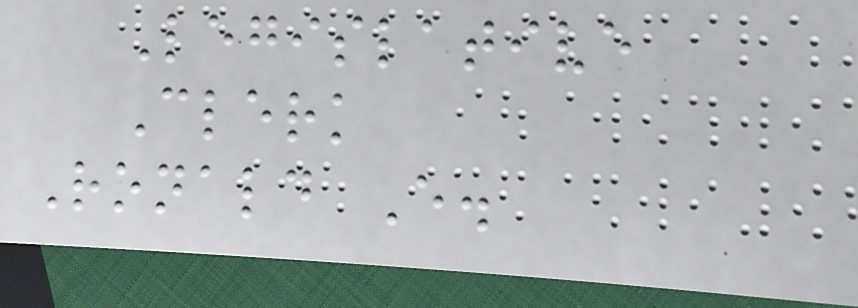Legislative
Clerk
Ronald E.
